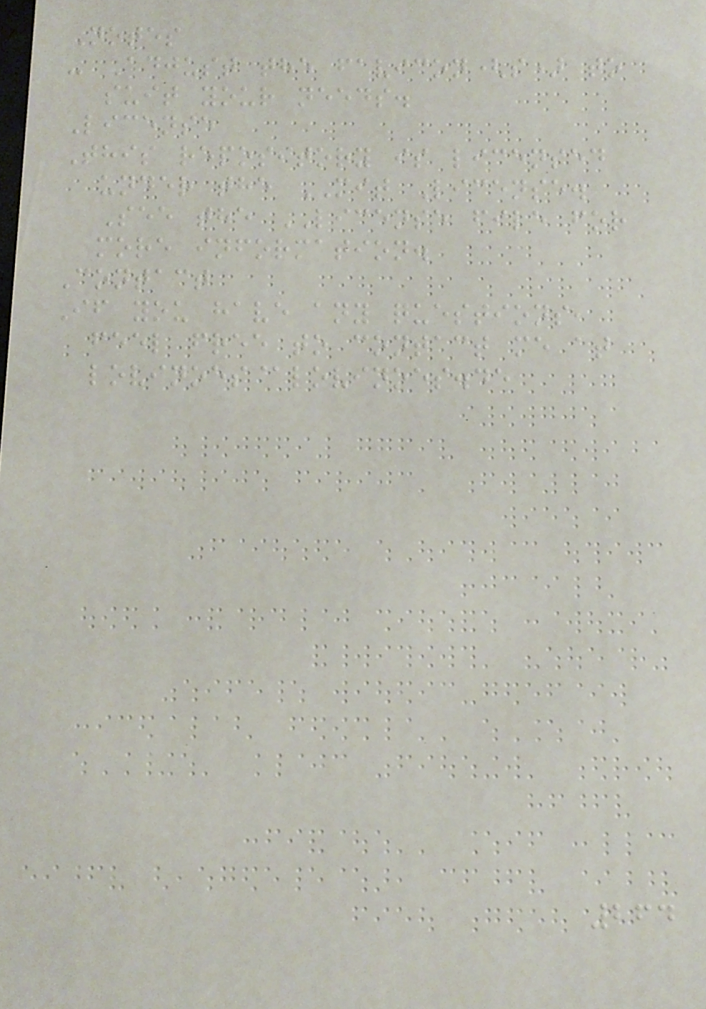Notes
- Adjust the favicon(s) to
suit your needs.
License
This repository is licensed
under the MIT License.
See the LICENSE file for
more information.
Contact
If you have any questions,
feel free to contact me at
lovinoes@lovinoes.de
264
